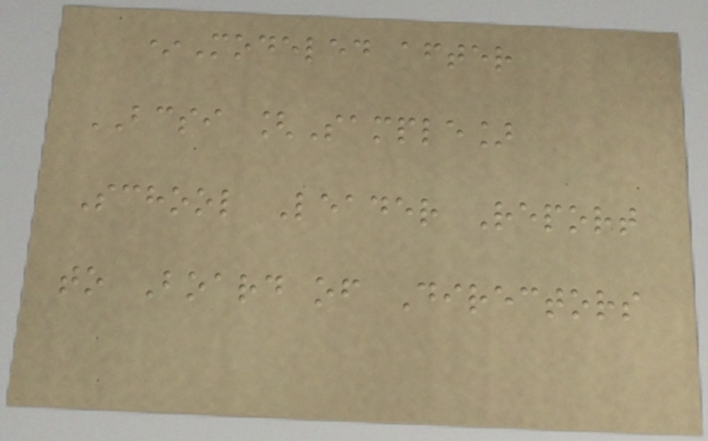*Modeled after
BCSI [Sample]
School Leader Report
to Board of Directors
